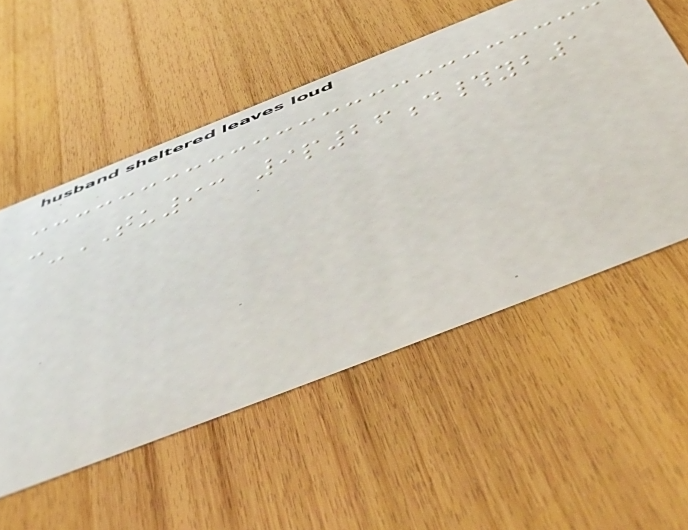c-TU93 9p26d#yb1
